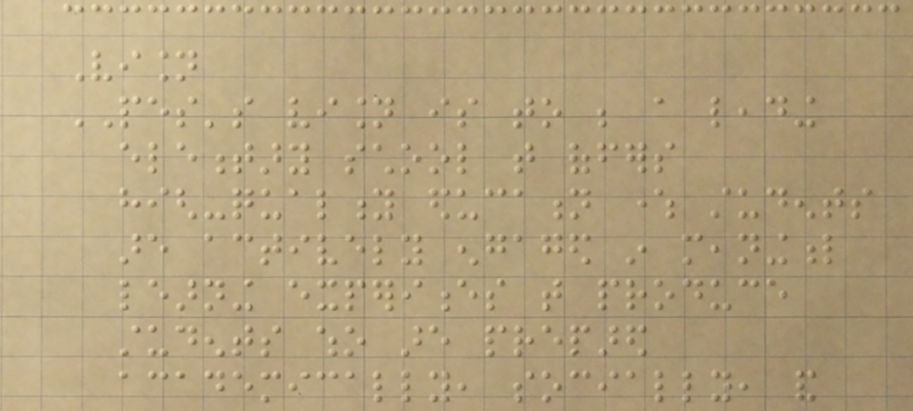Vision
PES's vision is to be a leading
elementary school that offers
high-quality education where students
are actively engaged in meaningful
learning experiences that produce
students who are prepared
academically, socially, and
